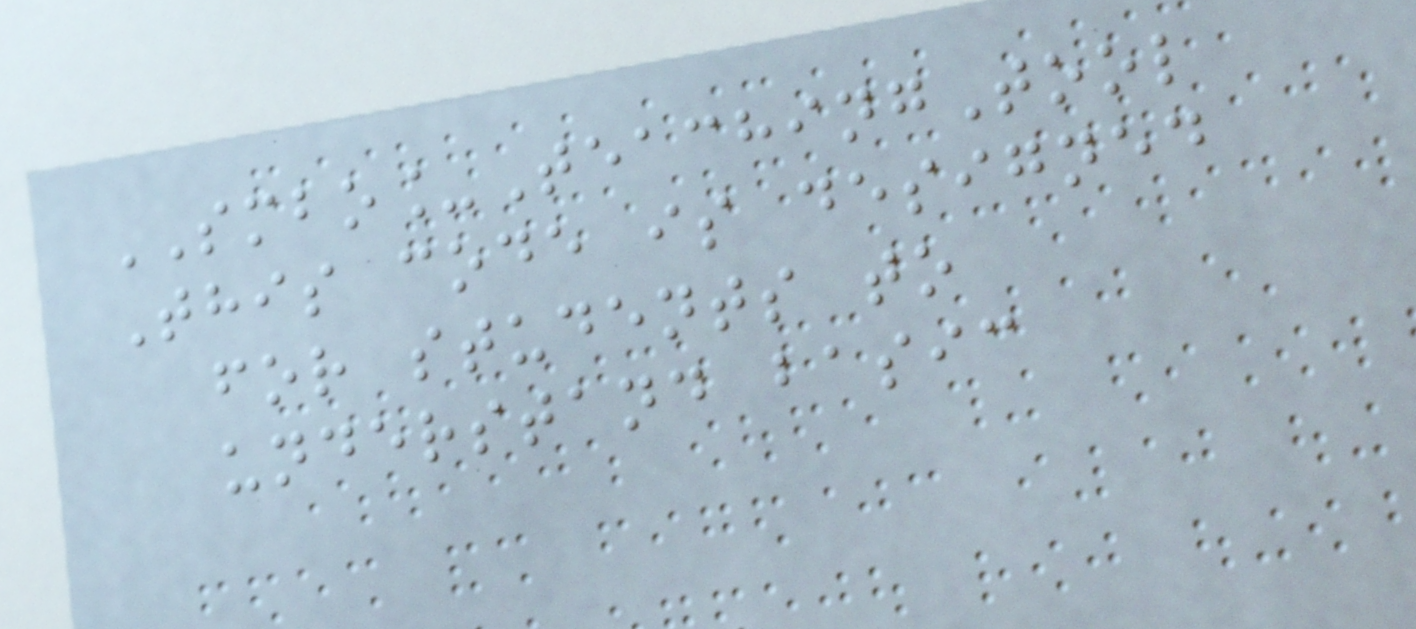SMBO_TeachingTool
This code is designed
for students to
understand basic
